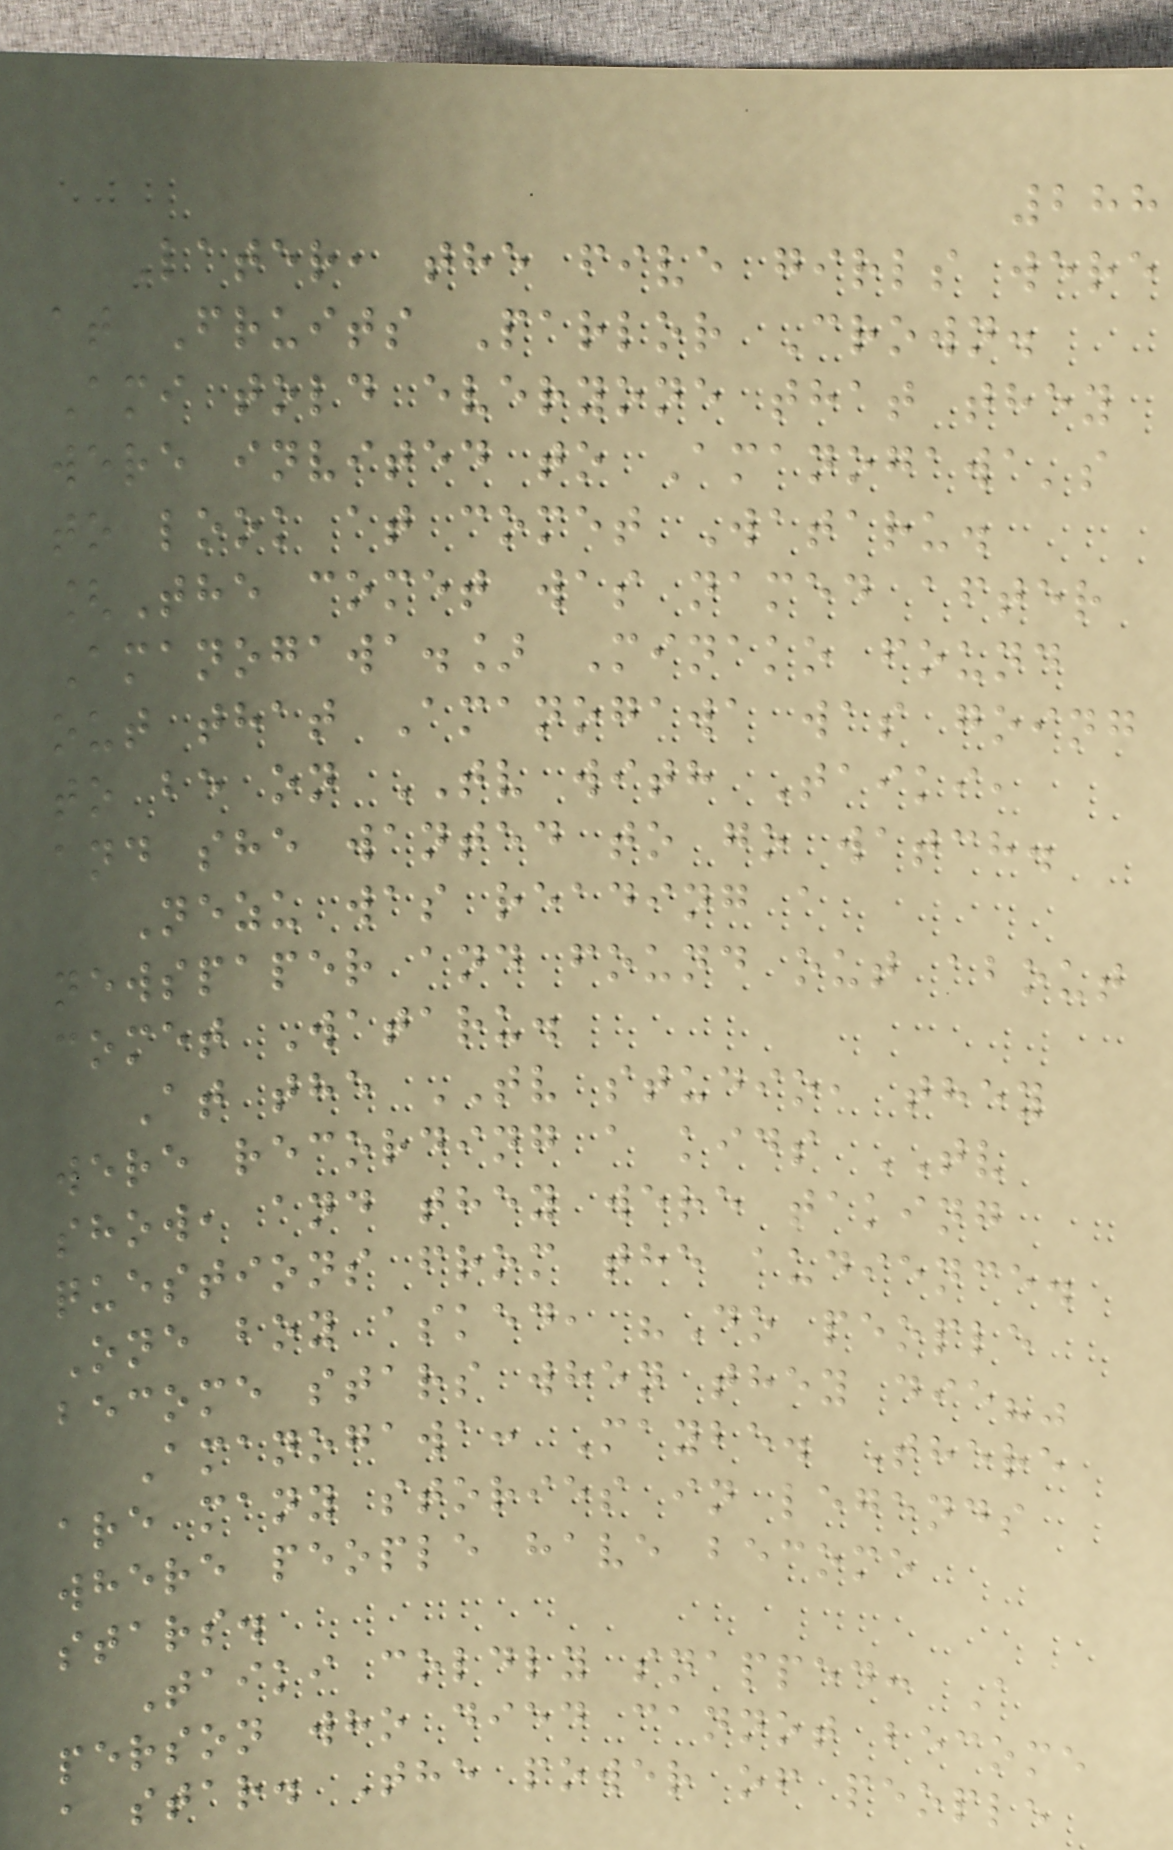288
Later, the five girls were
at Fruits Parlor Crown.
Ami told everyone that they
were invited to Amanogawa's
to look at comet Wataru.
[The comet was named after
Amanogawa.] Minako found
out that Amanogawa was going
to be on TV with Taiki,
and she wanted to go watch.
Nezu was reading a
newspaper and found out about
comet Wataru.
At the TV studio, they
were recording a kids TV
show, and they were taking
questions from the audience.
One boy asked, "Do people
become stars when they die?"
Amanogawa: Maybe. There
are many stories in legends
where people have become
stars.
Taiki coldly snapped: A
person who died cannot become
a star. The power of people
